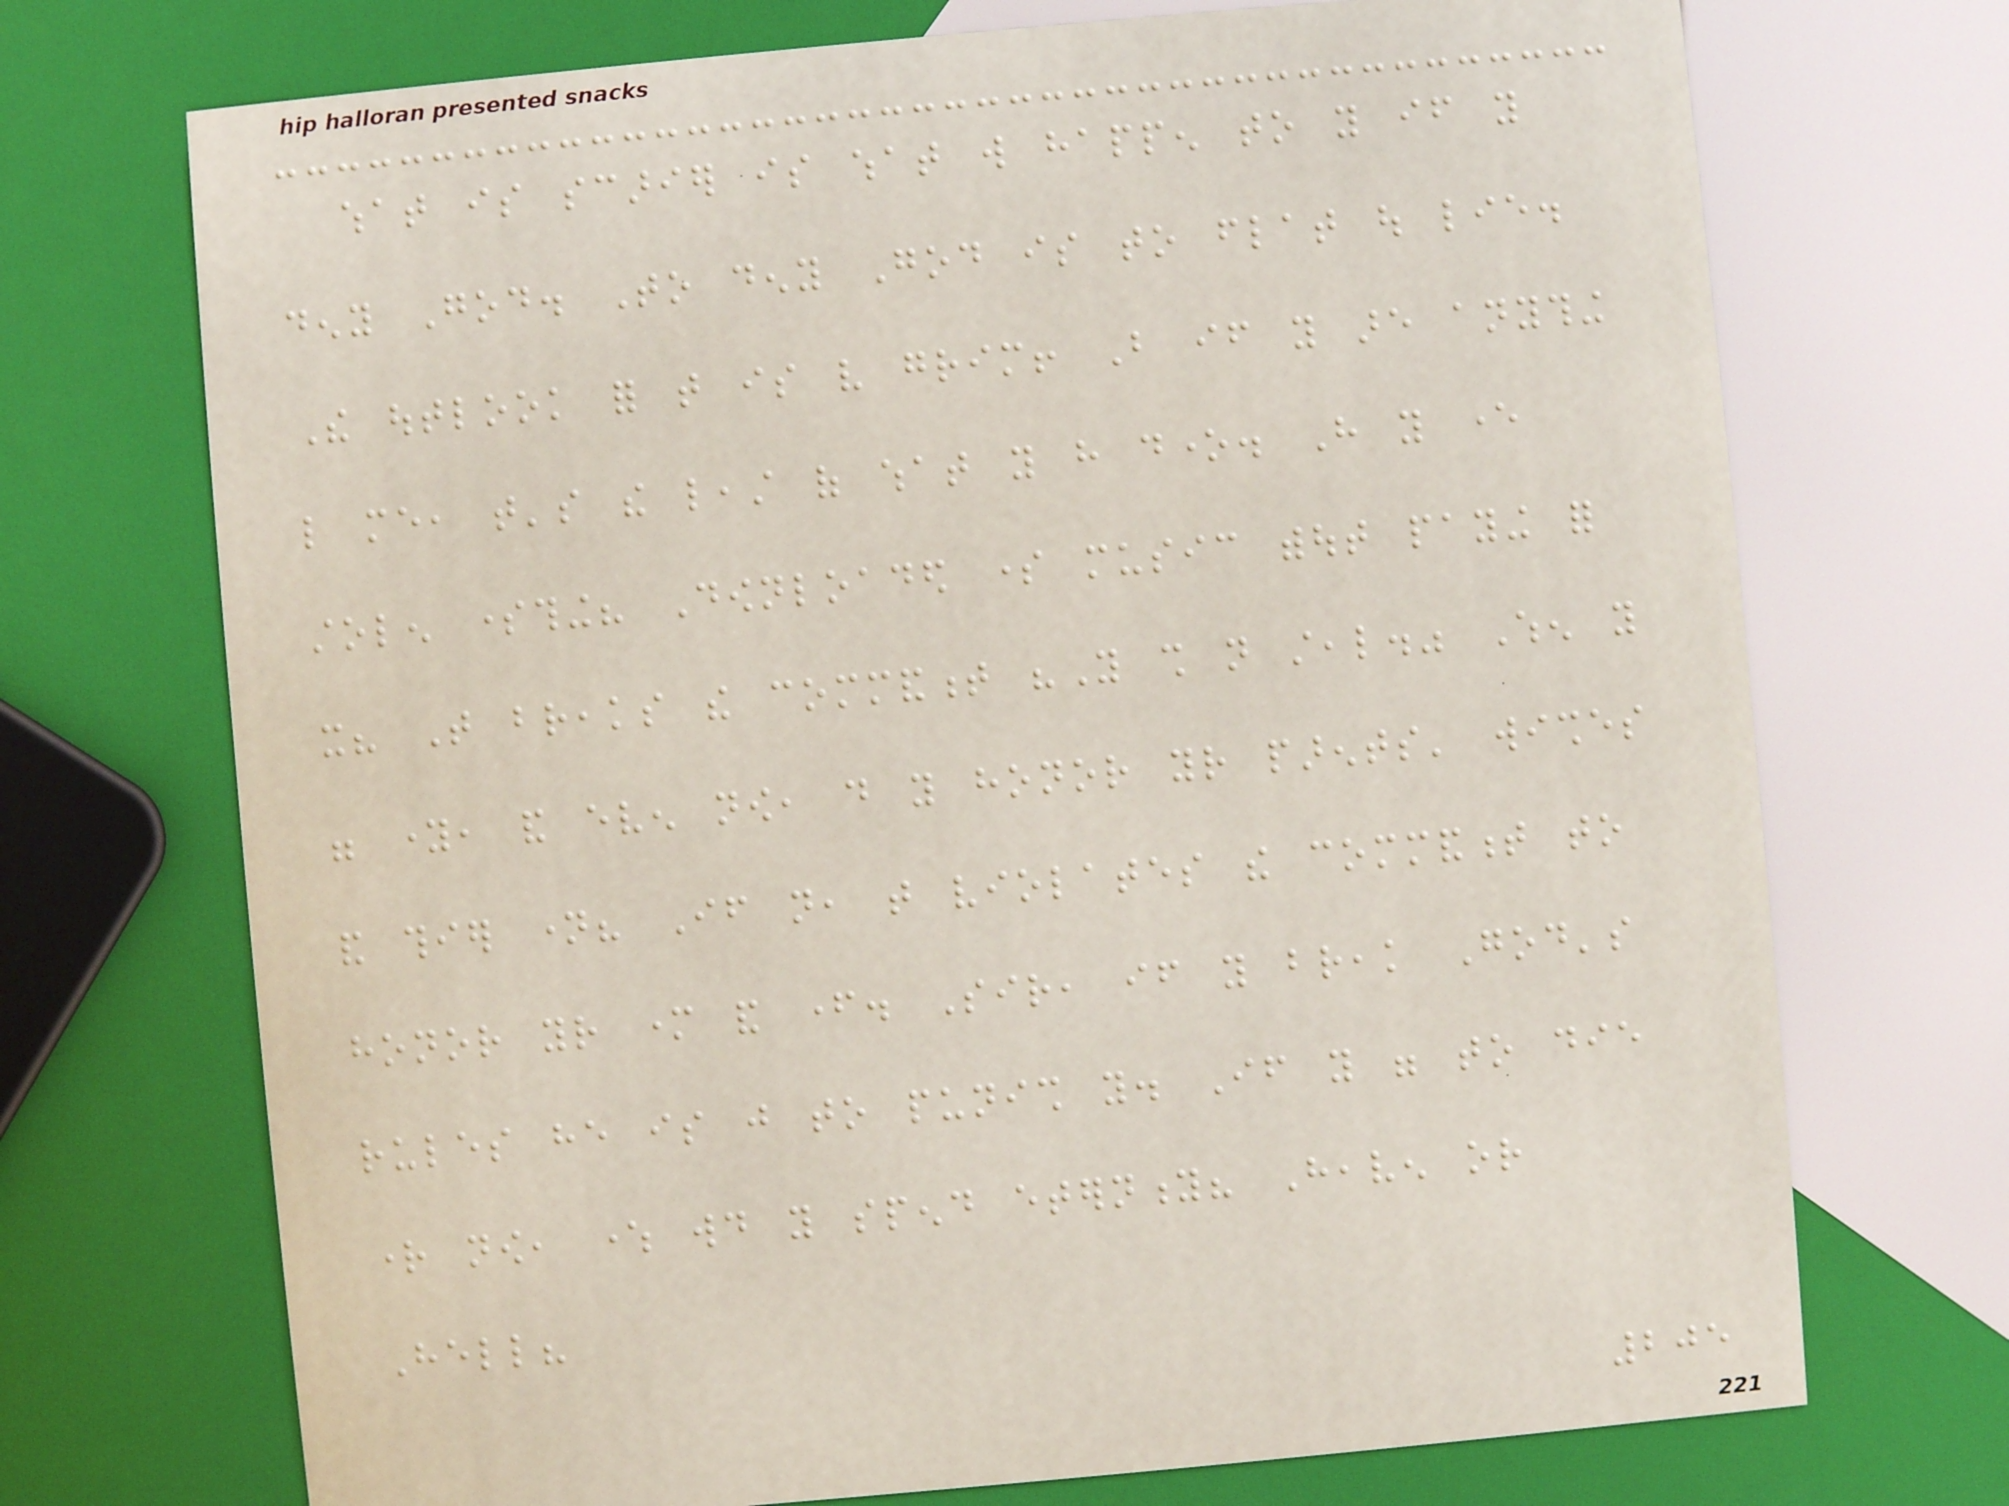what is scarier is what will happen to you if you
deny God. To deny God is to flat out lie.
The outlook for that is very grim! But if you are anything
like me, that's the least of what you have done. Have you ever
stolen something? Downloaded some music without paying for
it? That breaks the commandment "You shall not steal." When you
were young, and even now, do you honor your parents' wishes
and thier name? If not, that violates the commandment to
honor your mother and father. Sir, if you break God's
rules he is just to punish you. If you were to die
right now, where would you spend eternity? Heaven or
Hell?
205
